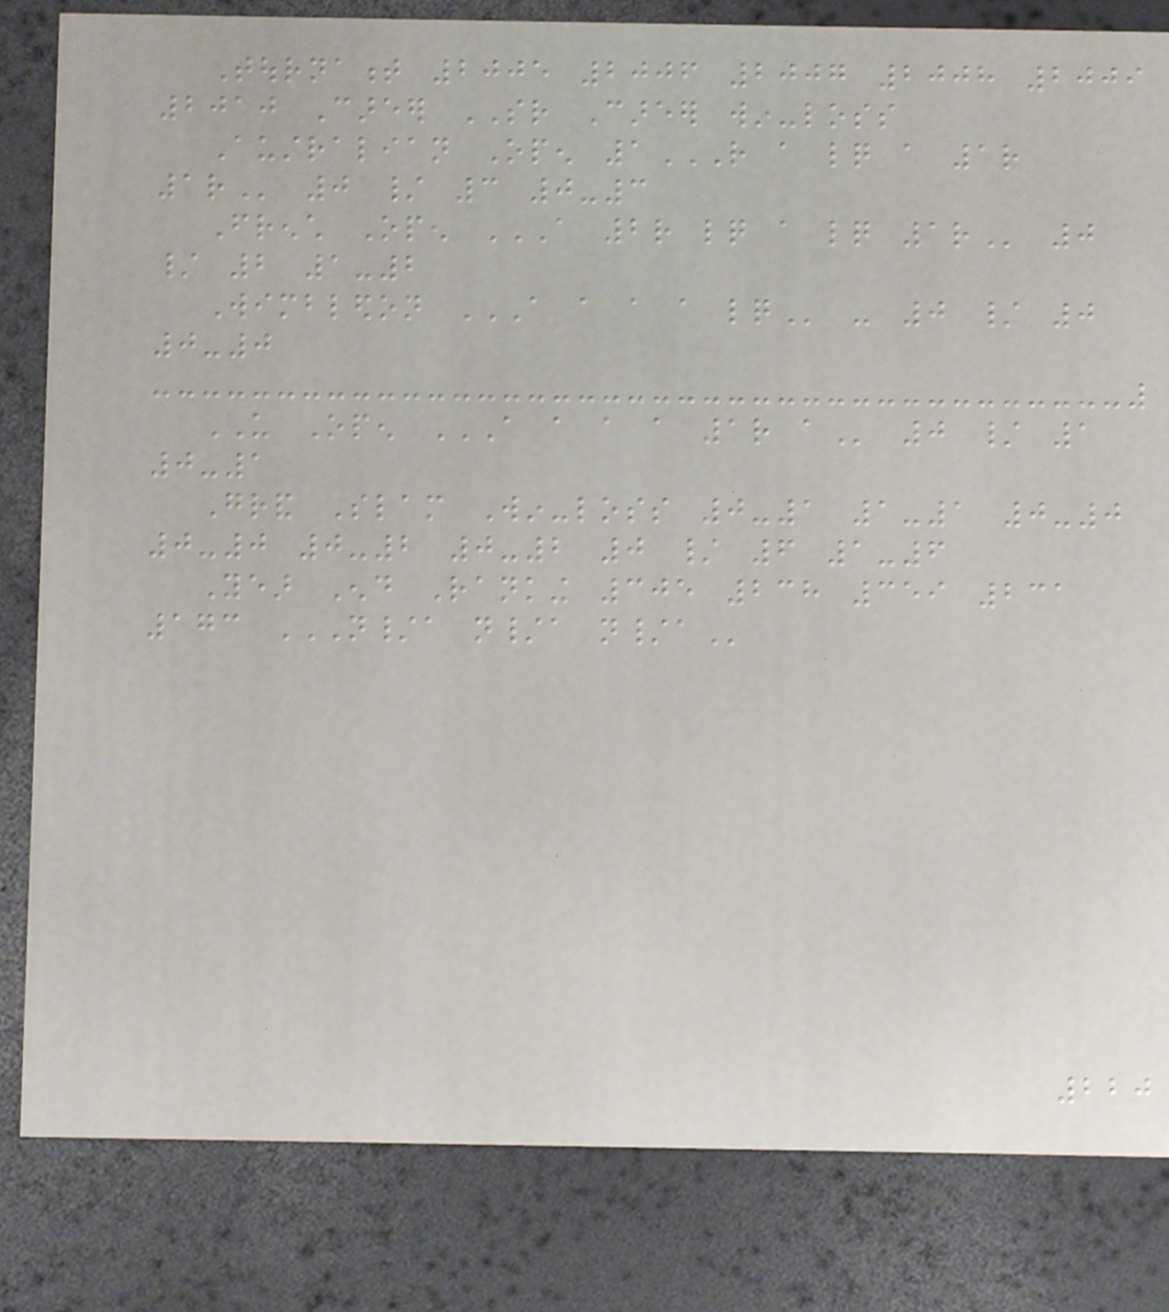Tournament 2005 2006 2007 2008 2009
2010 Career SR Career win-loss
Australian Open 1R A LQ A 1R
1R 0 / 3 0-3
French Open A 2R LQ A LQ 1R 0
/ 2 1-2
Wimbledon A A A A LQ - 0 / 0
0-0
US Open A A A A 1R A 0 / 1
0-1
Grand Slam Win-loss 0-1 1-1 0-0
0-0 0-2 0-2 0 / 6 1-6
Year End Ranking 305 238 359 231
173 N/A N/A N/A
220
